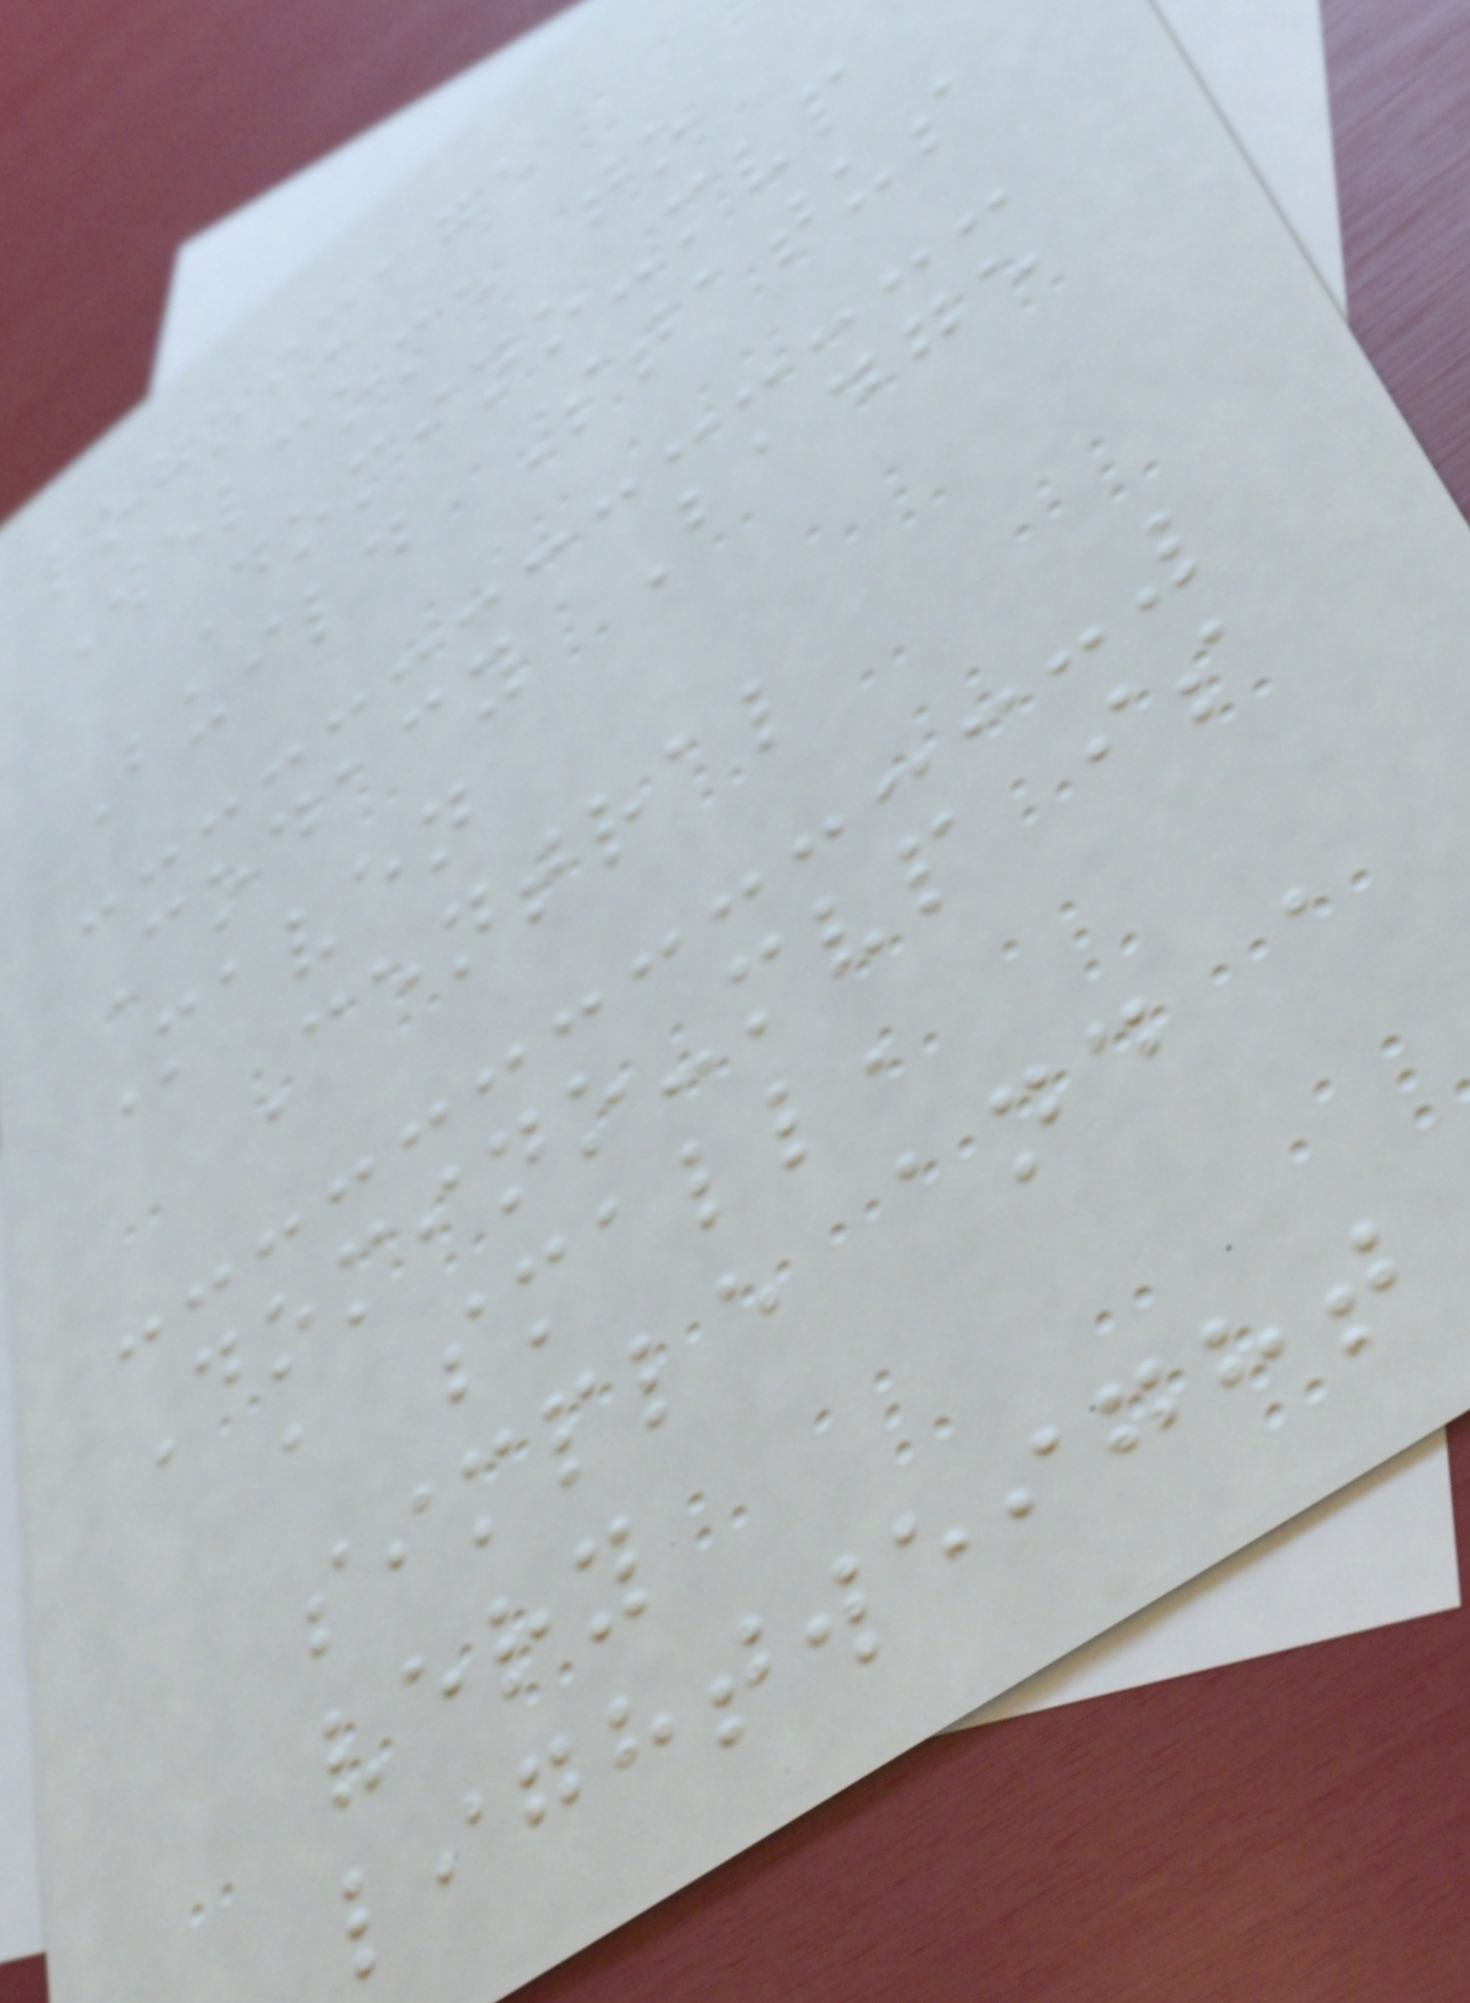logoimage
Welcome to
Domino-mvp
Build Status
Codacy Badge
Maven
Central
Domino-mvp is
a small,
simple and a
very
lightweight
